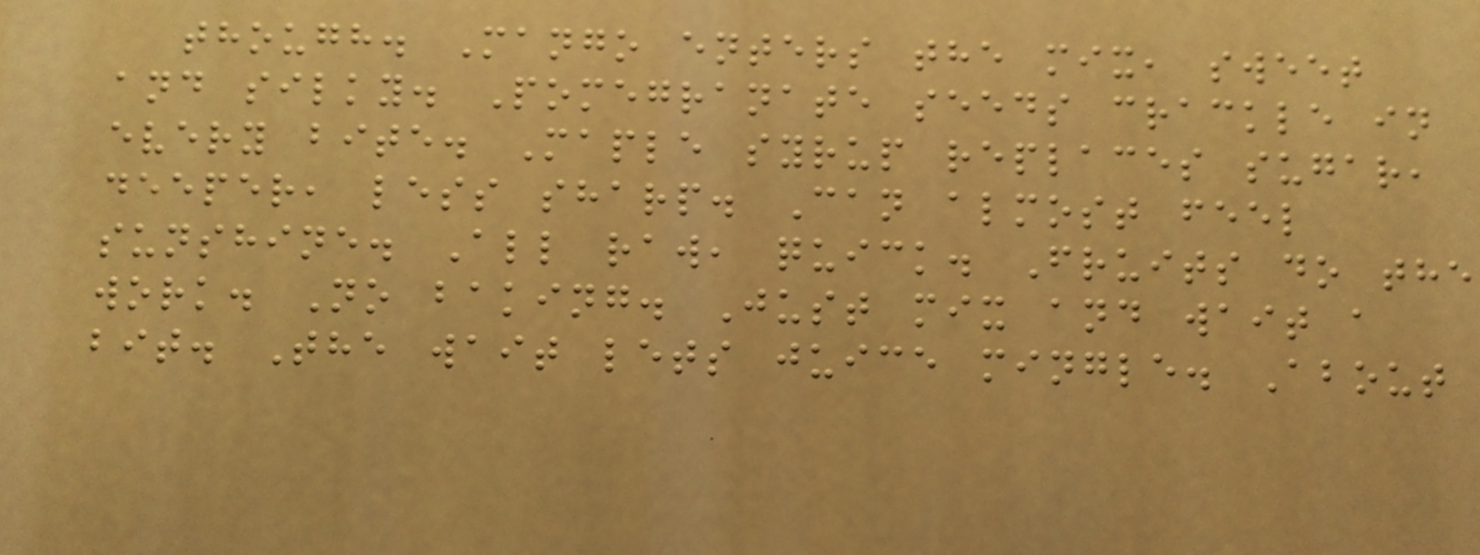though. Mango enters the mix, sweet
and silky. Pomegranate seeds crackle in
every bite. Maple syrup replaces sugar,
deeper, less sharp. Can almost feel
sunshine. All raw, quick. Fruits do the
work. No baking. Just mix and wait a
bit. The wait lets juice mingle. About
